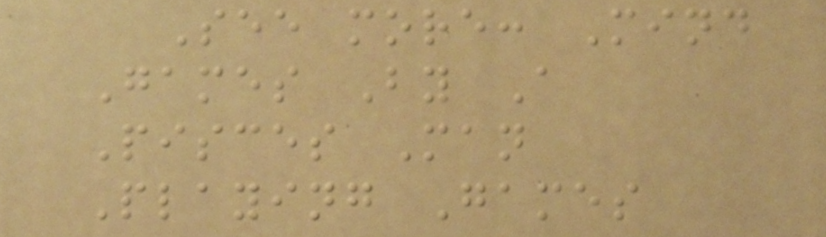See more: Mind
Games By A
Pisces Man
Playing Games
